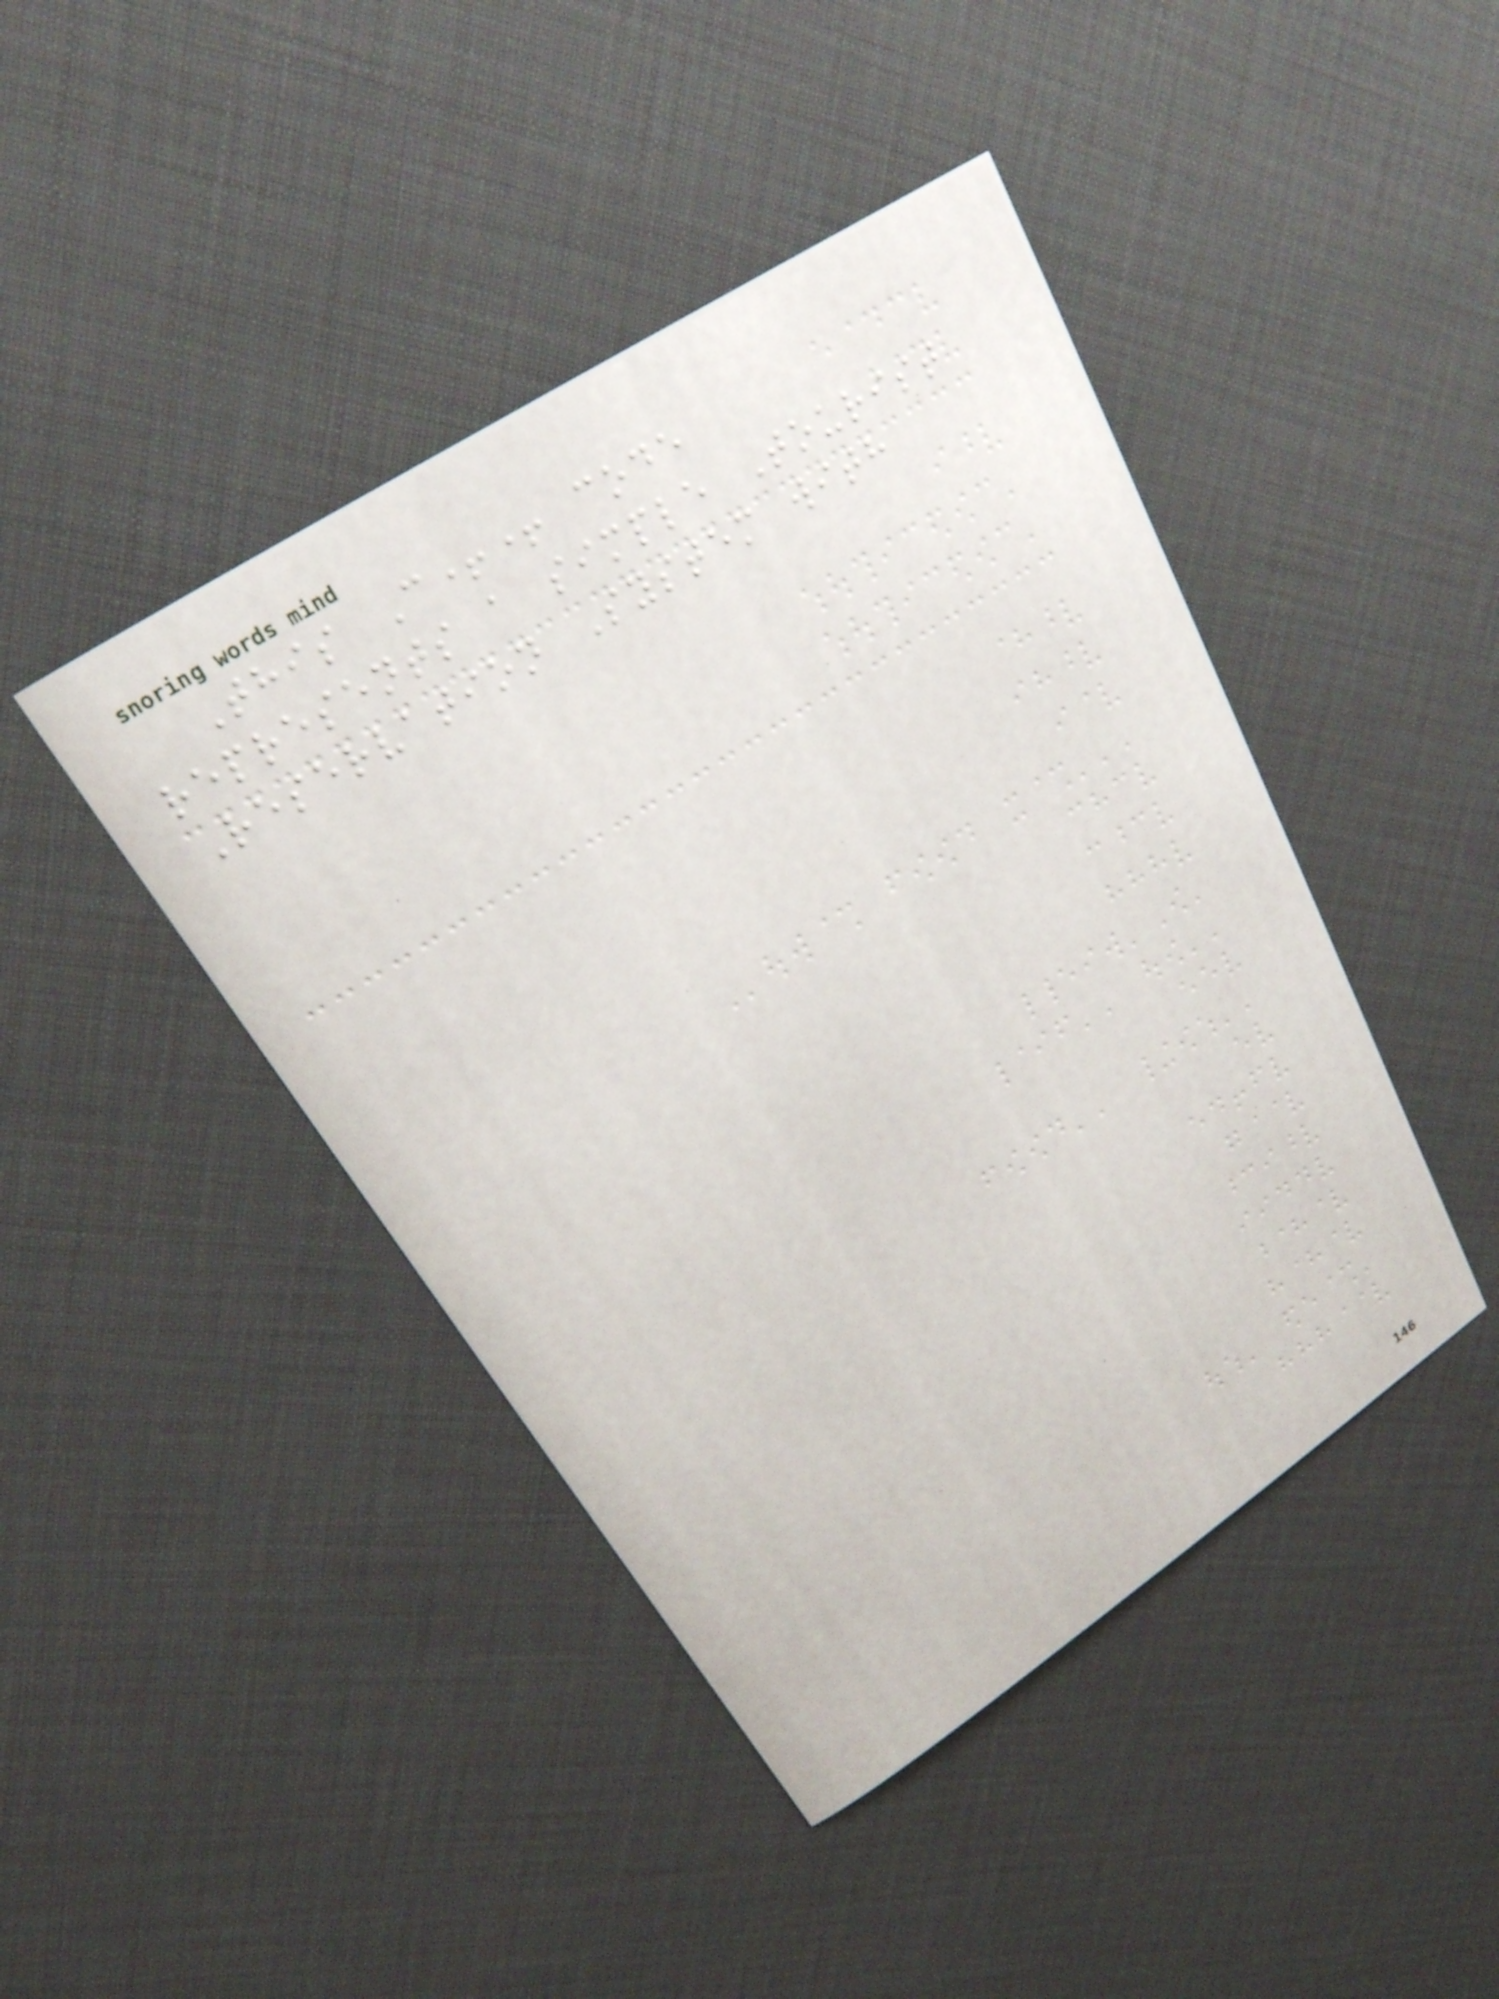This C++ code
represents a simple Tourist
Reservation System with
